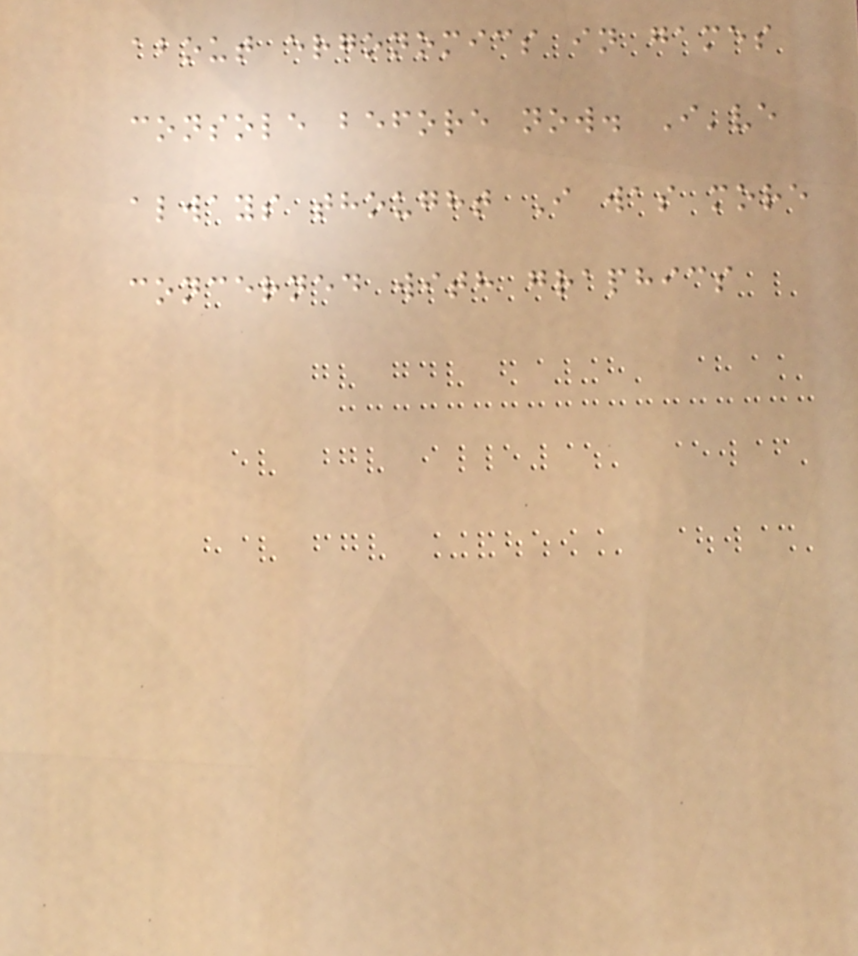about ergonomics in games
console before now. I've
always thought I was more
concerned with graphics
